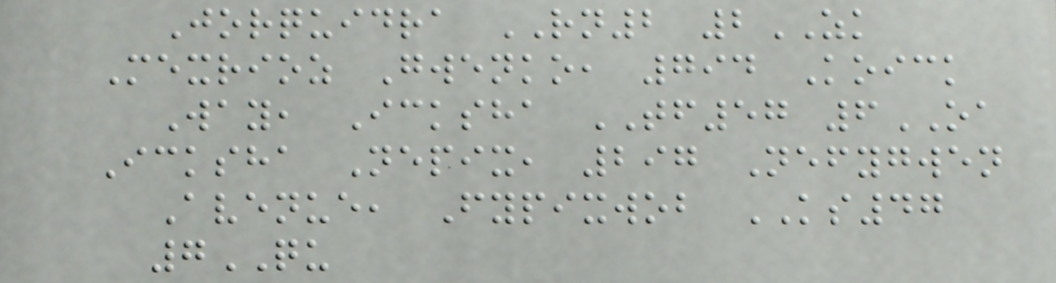Jorquidra RN2 2ZK
Mexrioz Gwenko, 794 Koick
Way, Icksha TF57 6OA
Icksha Nepix, 297 Nefygwen
Avenue, Fypixwob KS47
7QU
